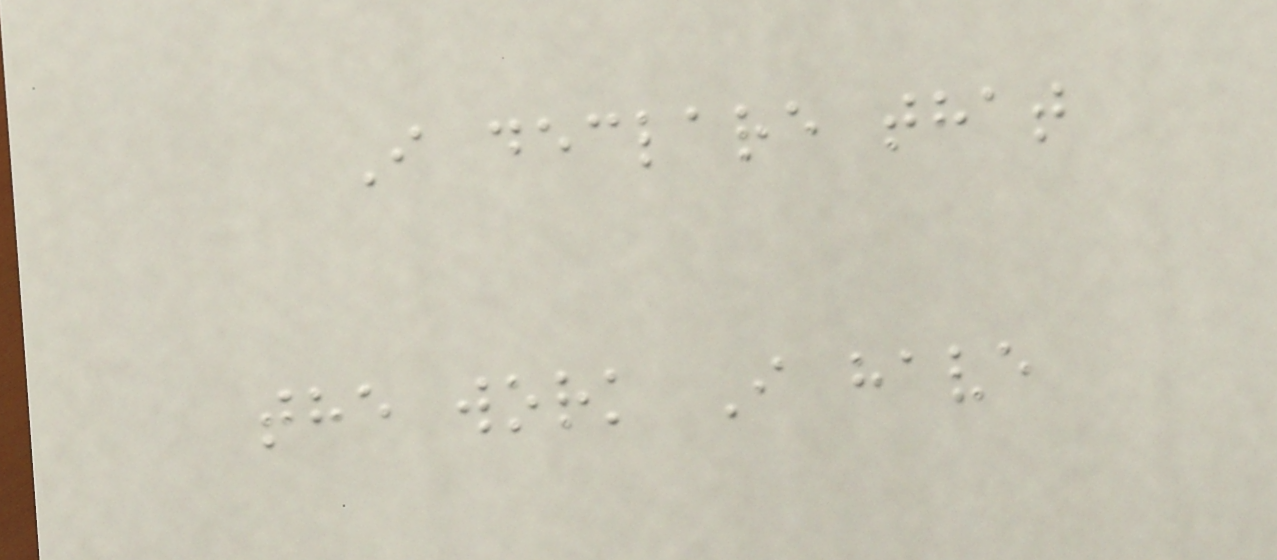I declare that
the work I have
